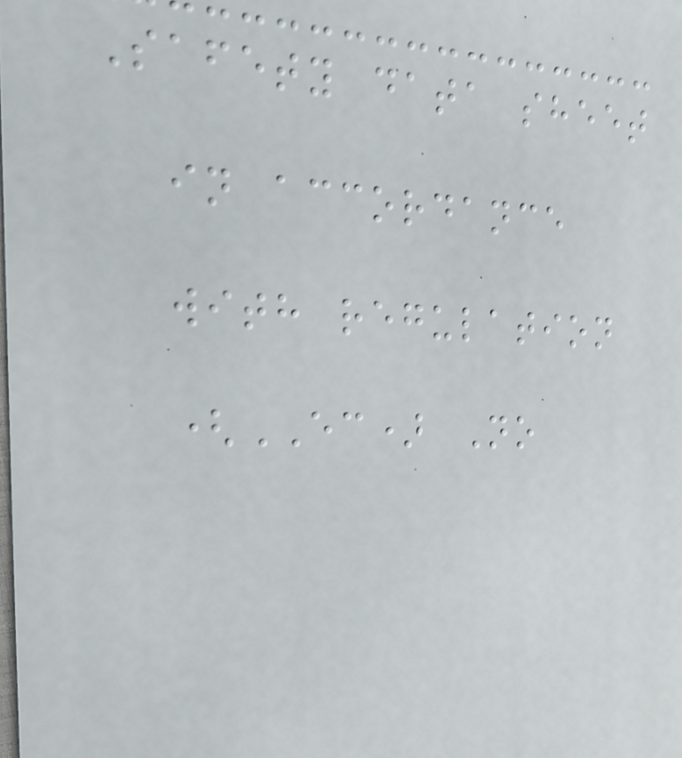Safety data sheet
in accordance
with regulation
(EC) No
